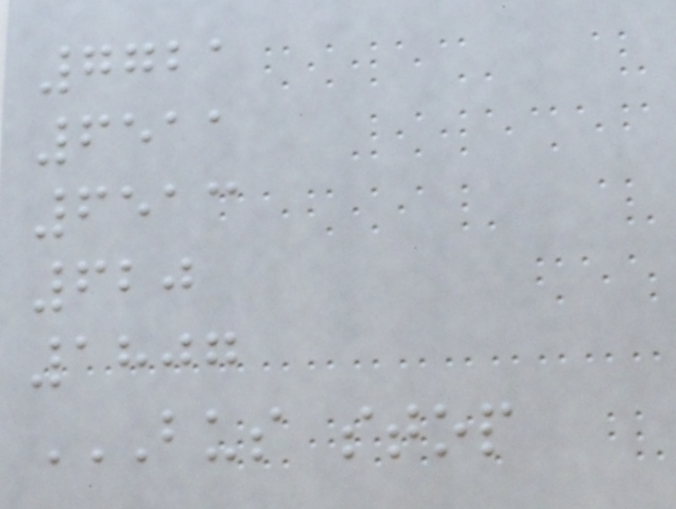7721
6511
6513
620
1807
BUS STOP
